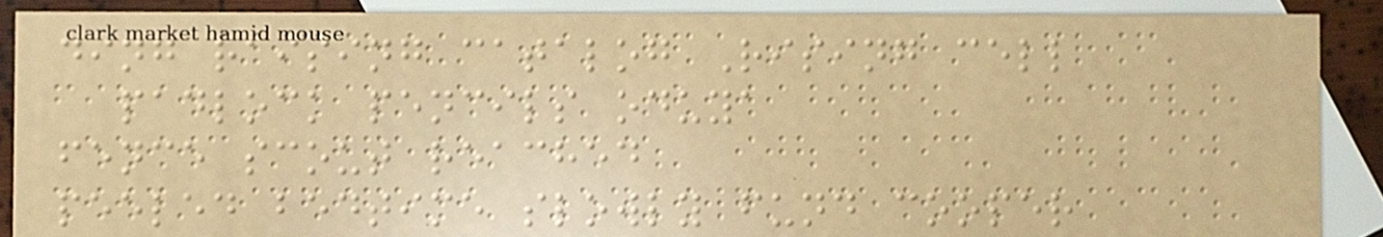ding raising catalog Rising cell
padlock pencils oduya
fence scout reached
peeled bedtime slowly fund cooper
